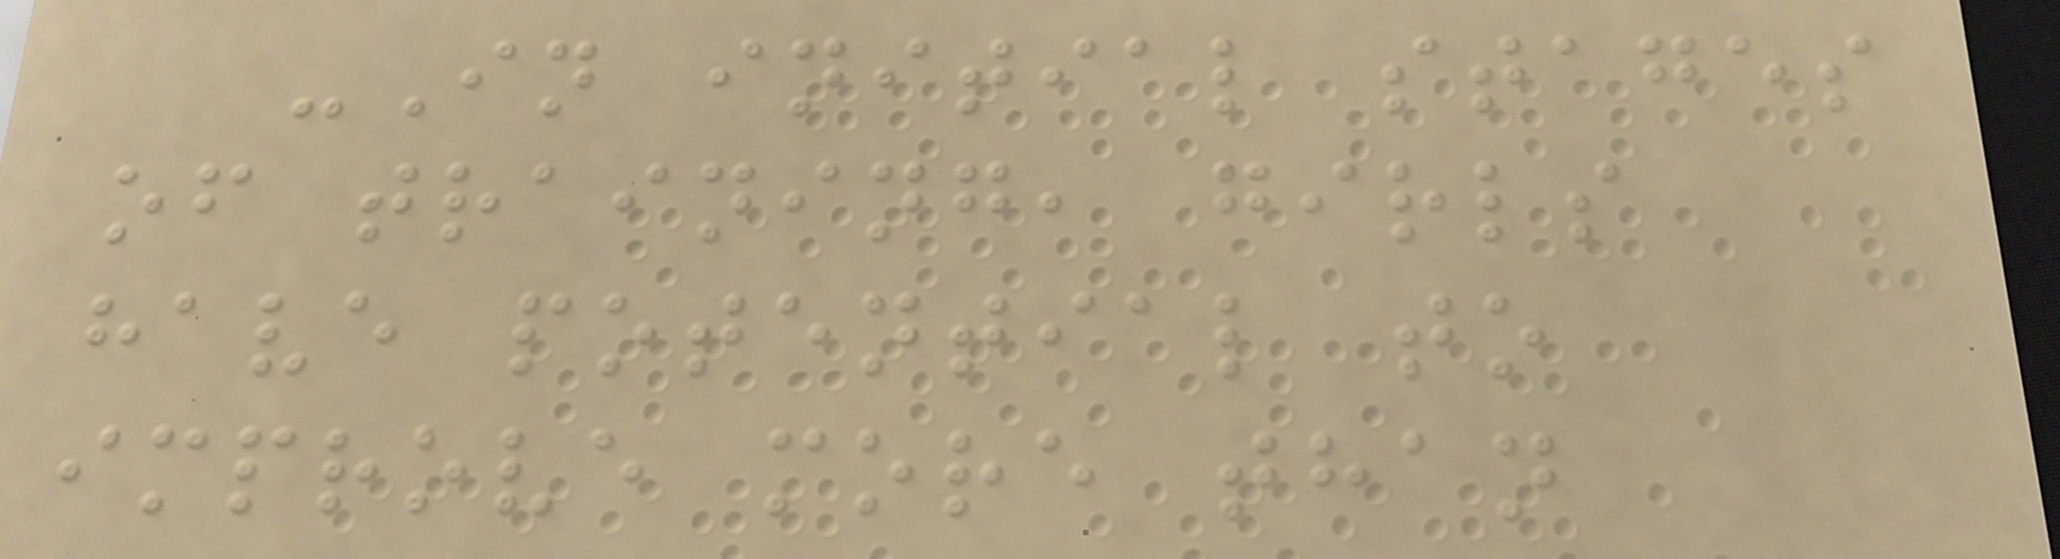-In initial stages
of training, girls
have potential to
improve more than
